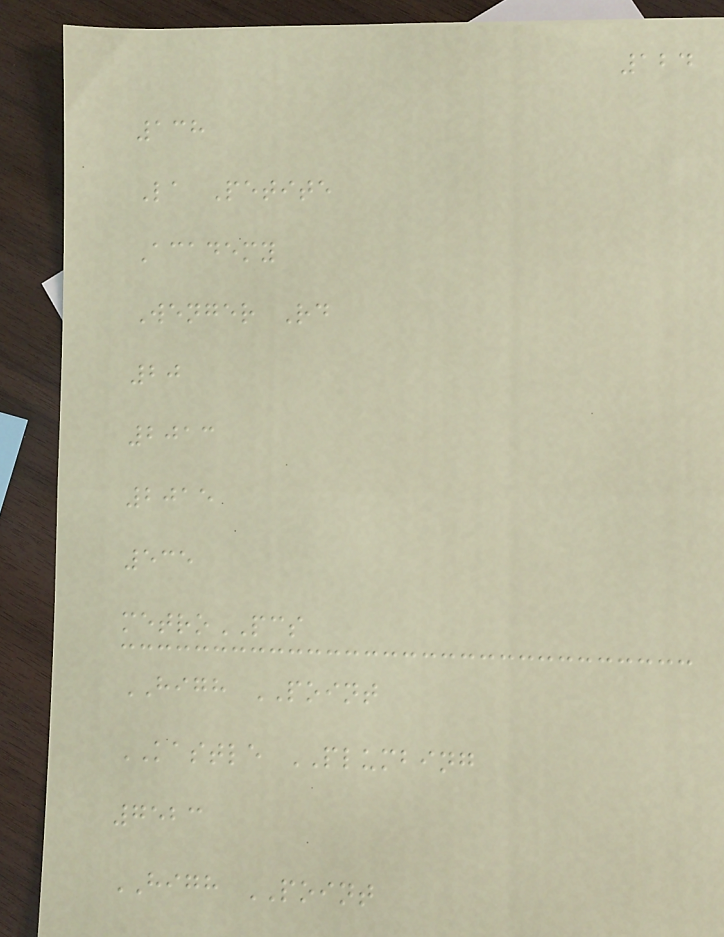124
138
La Petite
Academy
Wenger Rd
20
2013
2015
535
metroPCS
HIGH POINT
KASTLE PLUMBING
7523
HIGH POINT
